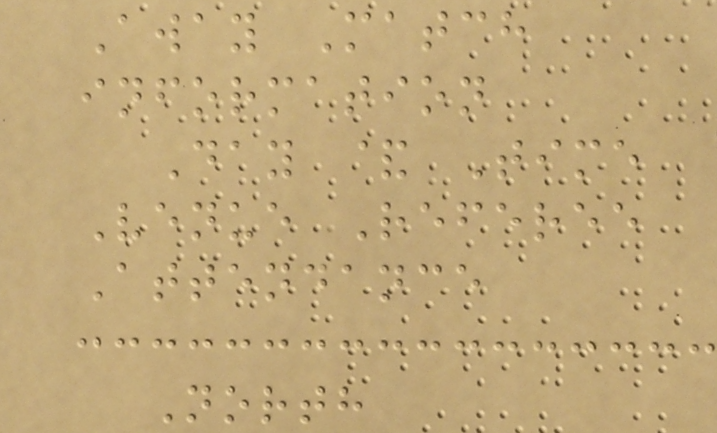Away Match
information
Day & Time
Venue Referee
Attendance
North
